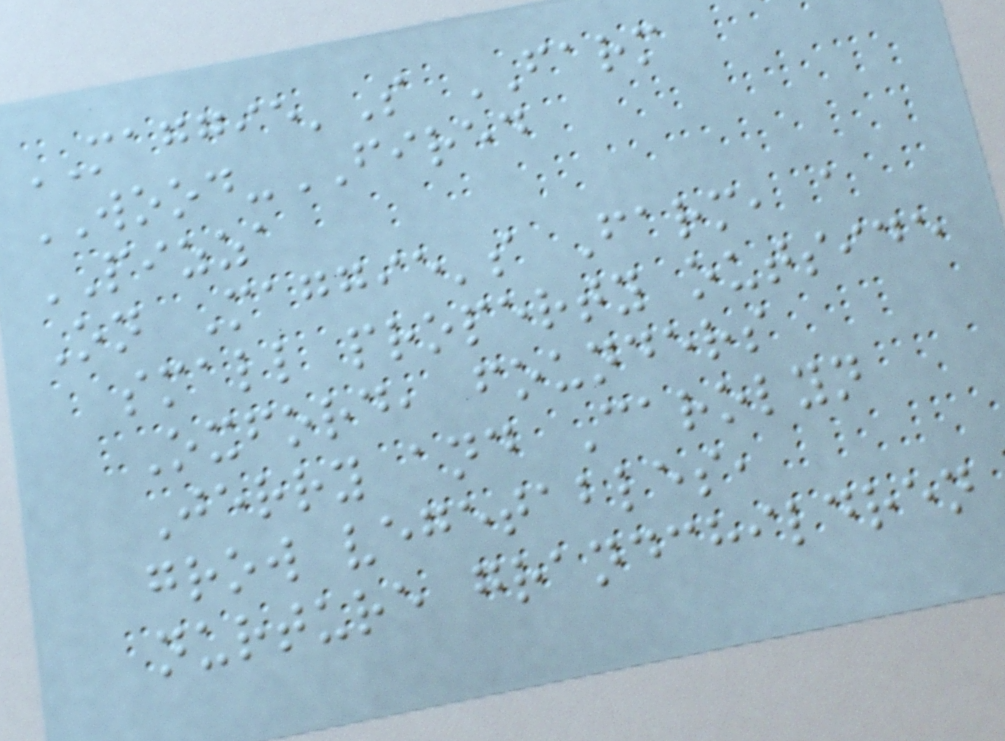MAGGIE'S FARM
WOOD-FIRED
PIZZA
On Maggie's Farm, a
small property outside
Oxford, founders
Jerry and Carolyn
grow vegetables,
nurture grandchildren
